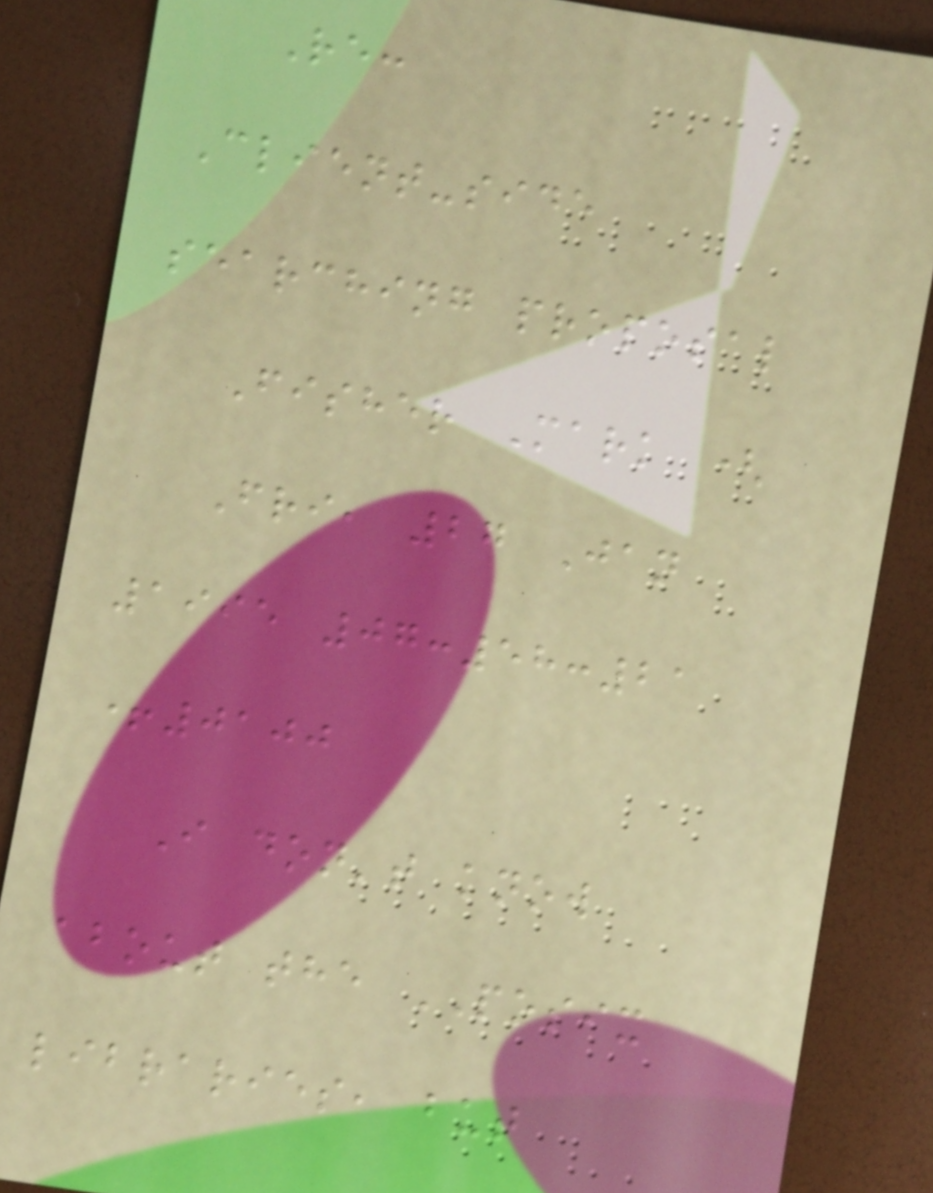Re:
Client-side
searching proposal
Fisher Mark (
Fri, 27 Jan
1995 07:58:21
+0100
I don't know
about the POSIX
libraries, but
